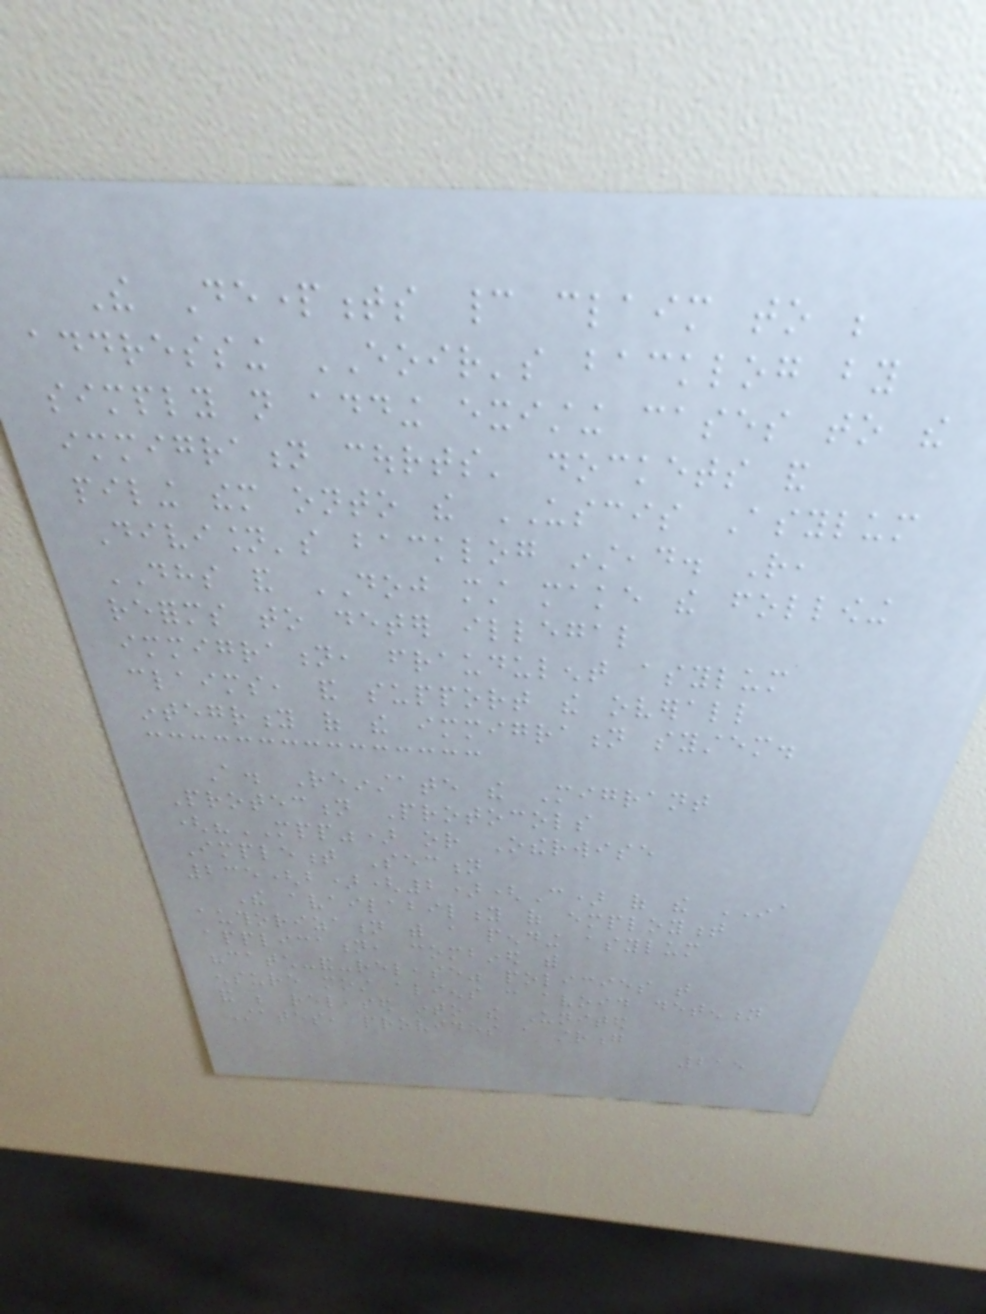The Departments cannot claim to be
addressing EOIR's backlog by
simply not adding existing cases to the
immigration courts' dockets and
piling them onto the USCIS Asylum
Division's backlog instead. Rather,
DHS and DOJ must make the following
reforms to deter illegal
immigration, fraudulent asylum
claims, and support the overall
integrity of the immigration system.
A. Reinstate the Migrant
Protection Protocols
("MPP") or Otherwise
Implement Section
235(b)(2)(C) of the INA
The availability of employment
authorization with a pending asylum
application, combined with
"catch-and-release" policies that
ensure most aliens can avoid detention
and be released into the United
States, provides a strong
215
